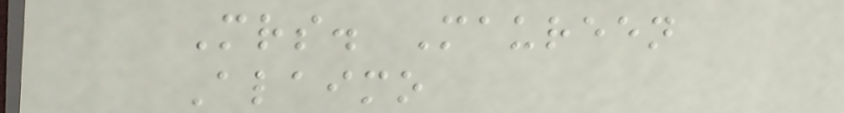Mrs. Maureen
Alaimo
